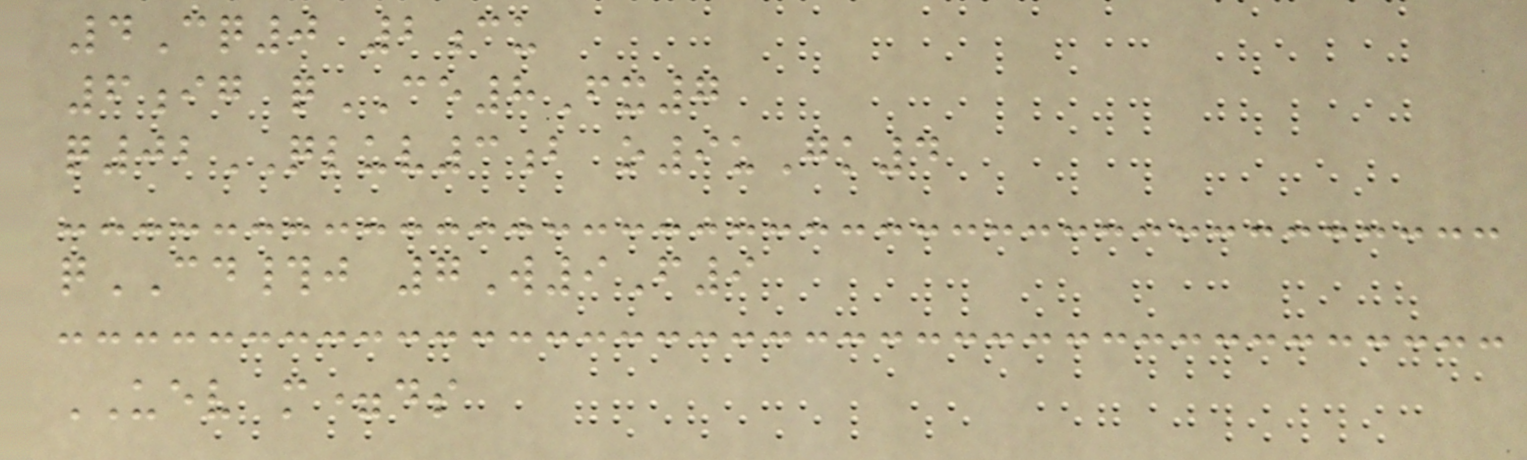4Cq0 2cu
6ig qCE8Fx7
q02QLUV3b o9uGk4
qCD#j 7W9F9
UEV m=ds
